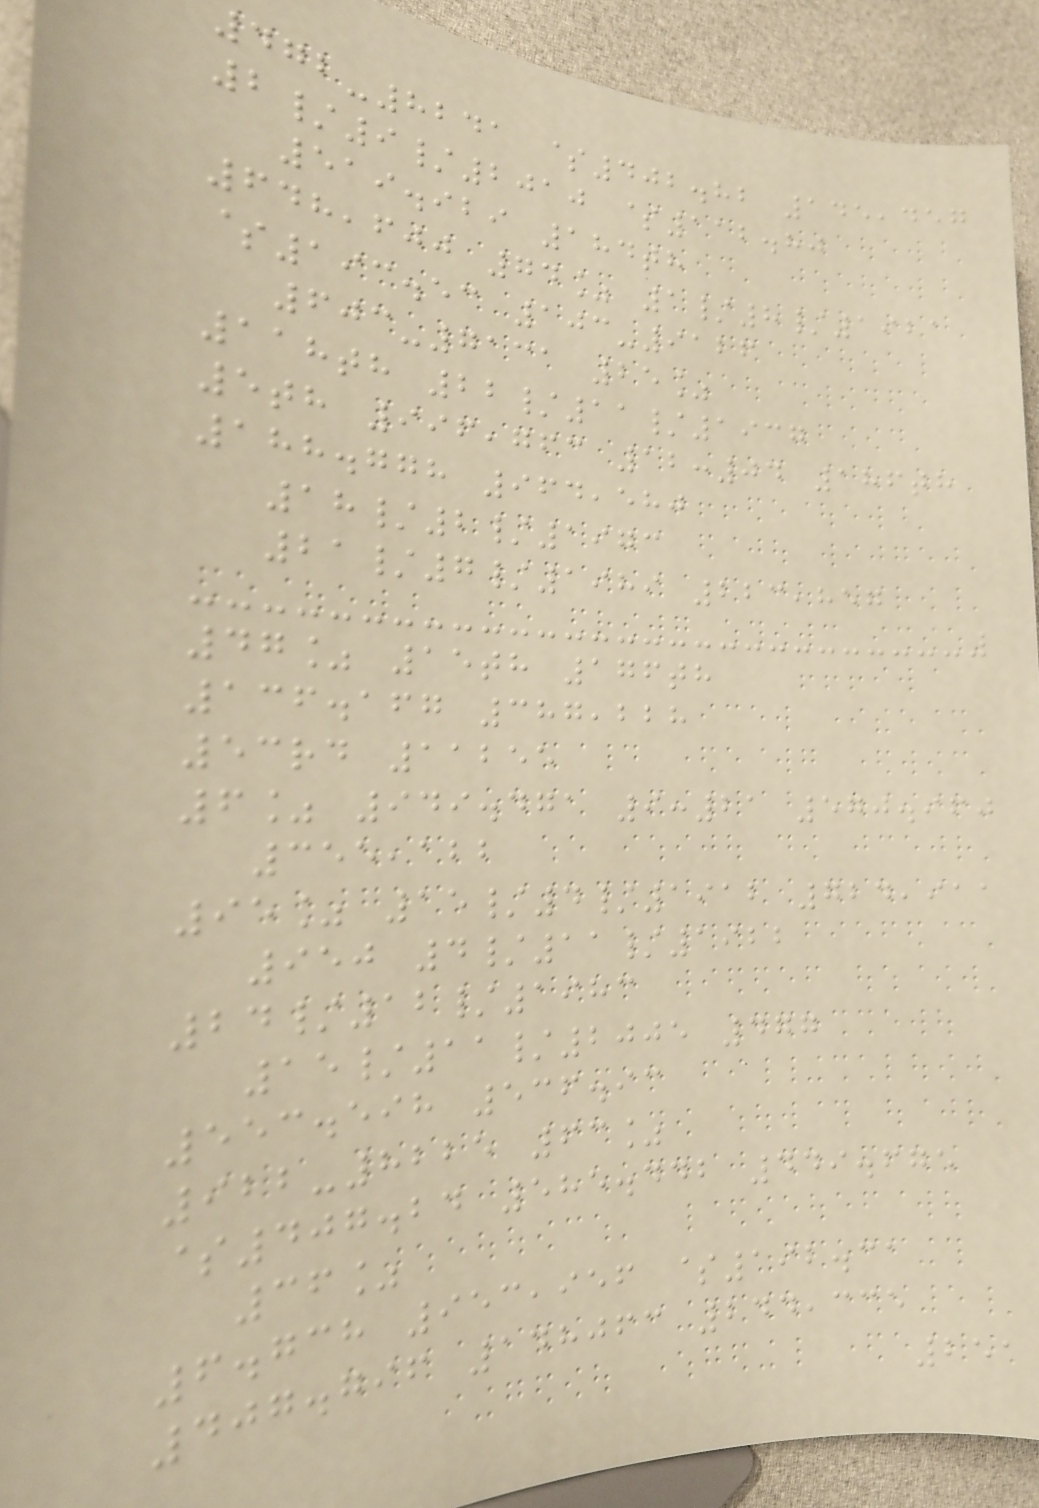472-8241 $402.82 145,457
2/9/2010 $112.80
519.929 184th
648,600 74% 1/8/1921
$193.53 103-9126
603-7131 25%
118th 22/11/1937
5th 996,763 12:04 186th
188.778 964,580
18/2/1973
21/7/1989 223,857
47% 15th 176th
136.167 387,228
53rd 11255
6% 949.471 9:21 570.960
355,122
95% 15/4/1912 724,911
950 4/11/1922
24/12/1983
15/11/2005 477
553.598 536.93
922-8225 63%
$407.24 585.442 449.675
36%
6.738 953,956 $192.31
407.796 148063 244,335
251
